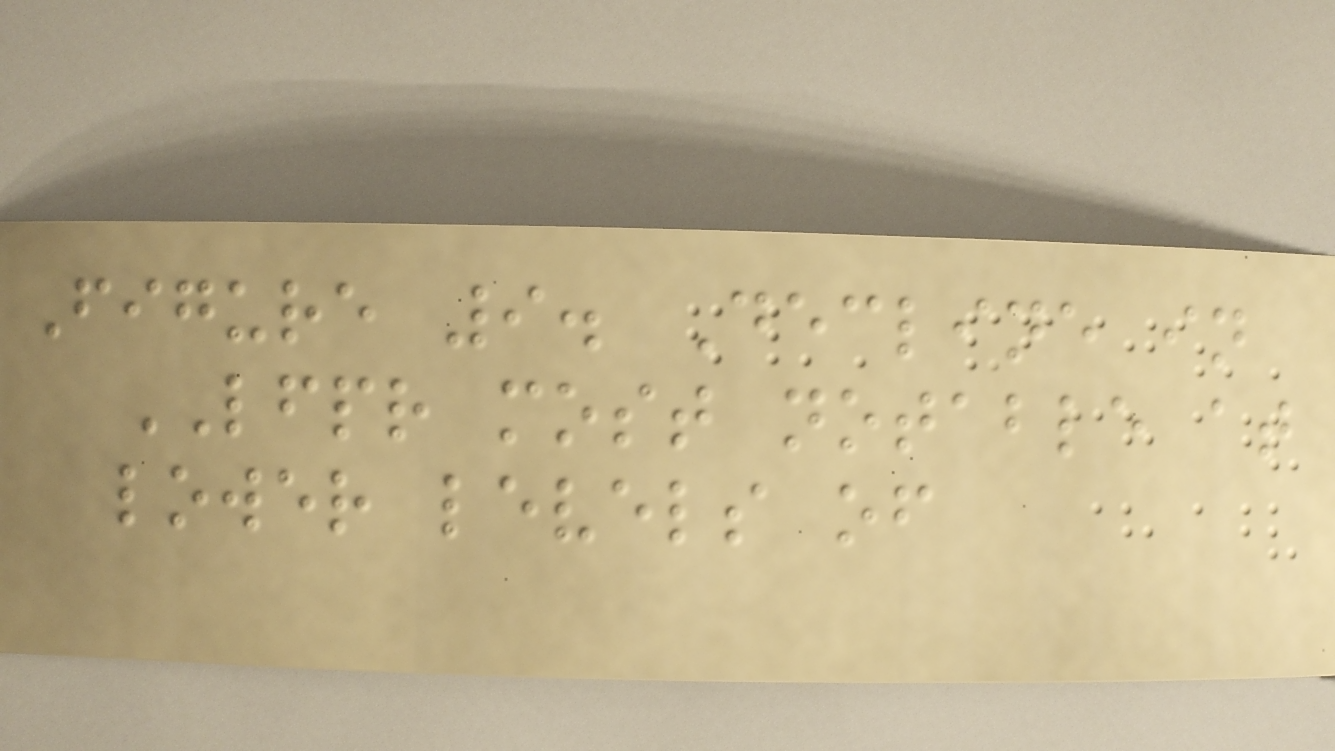Figure 9. Decline in
LFPR most notable at
lower levels of
